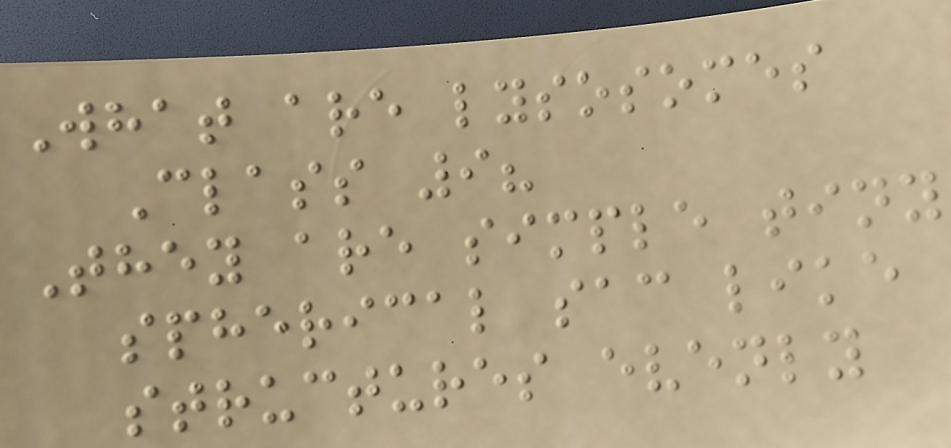What are lysosomes
Class 9?
They are simple tiny
spherical sac like
structures evenly
